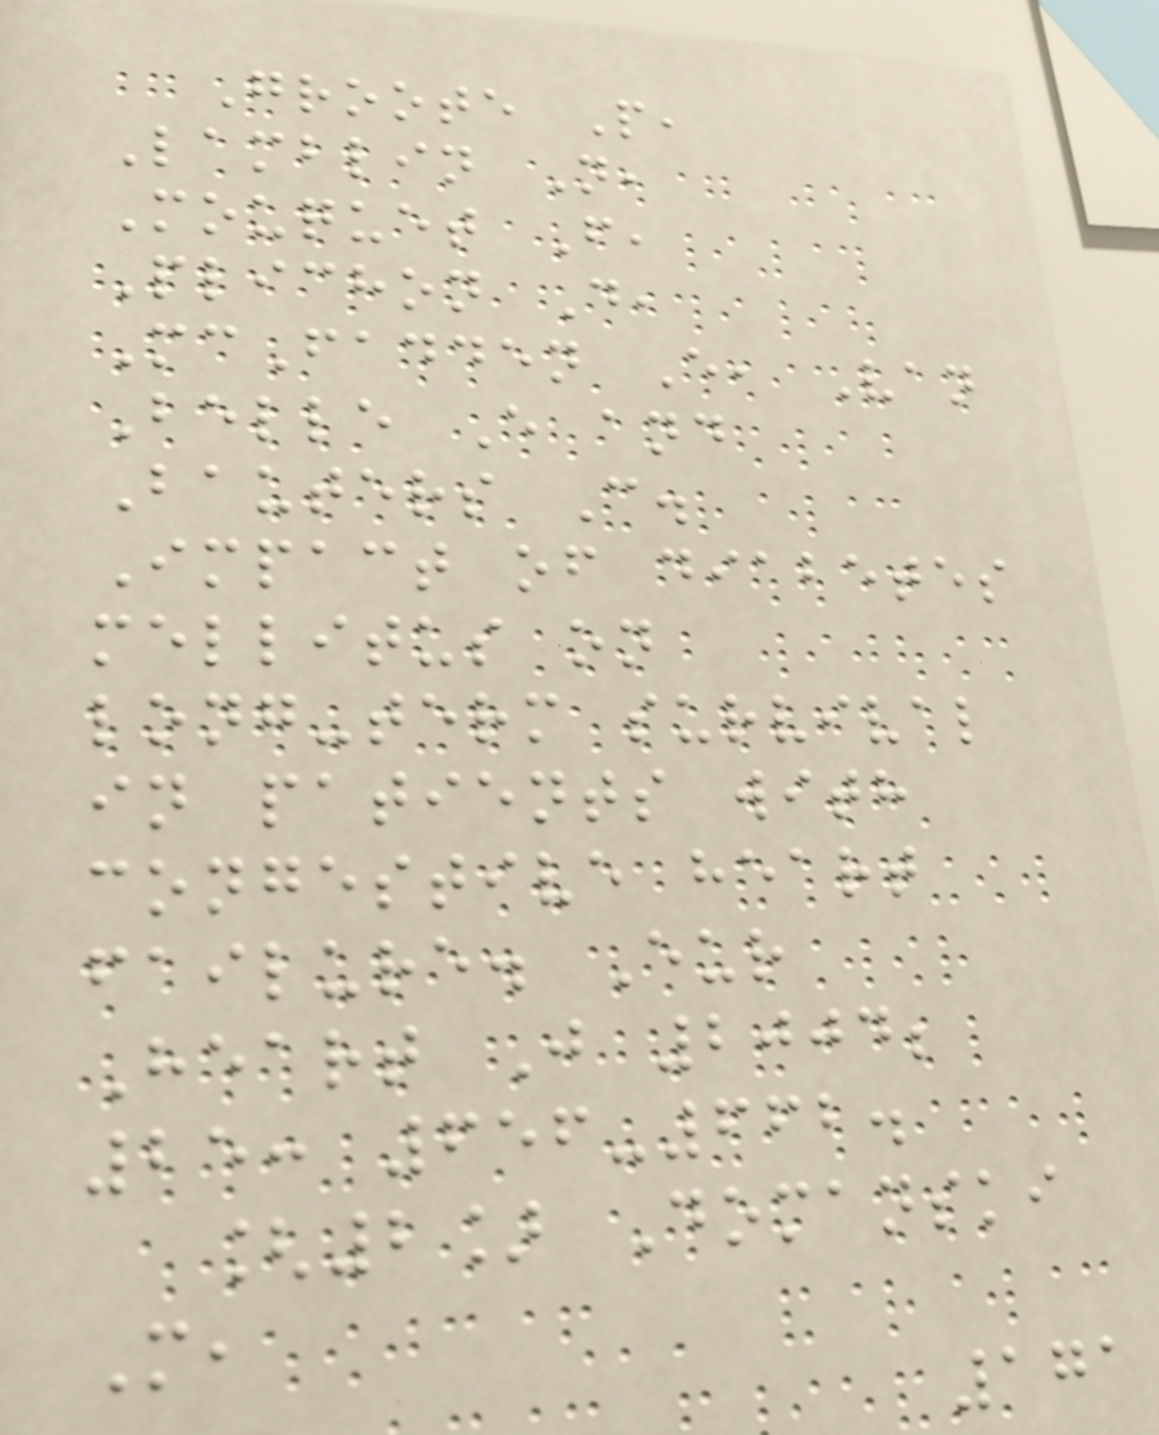Groote P,
Lamblin N,
Mouquet F,
Plichon D,
McFadden E, Van
Belle E and
Bauters C.
Impact of diabetes
mellitus on
long-term survival
in patients with
congestive heart
failure. Eur
Heart J 2004;
25: 656-662.
[2] Domanski
M,
171
